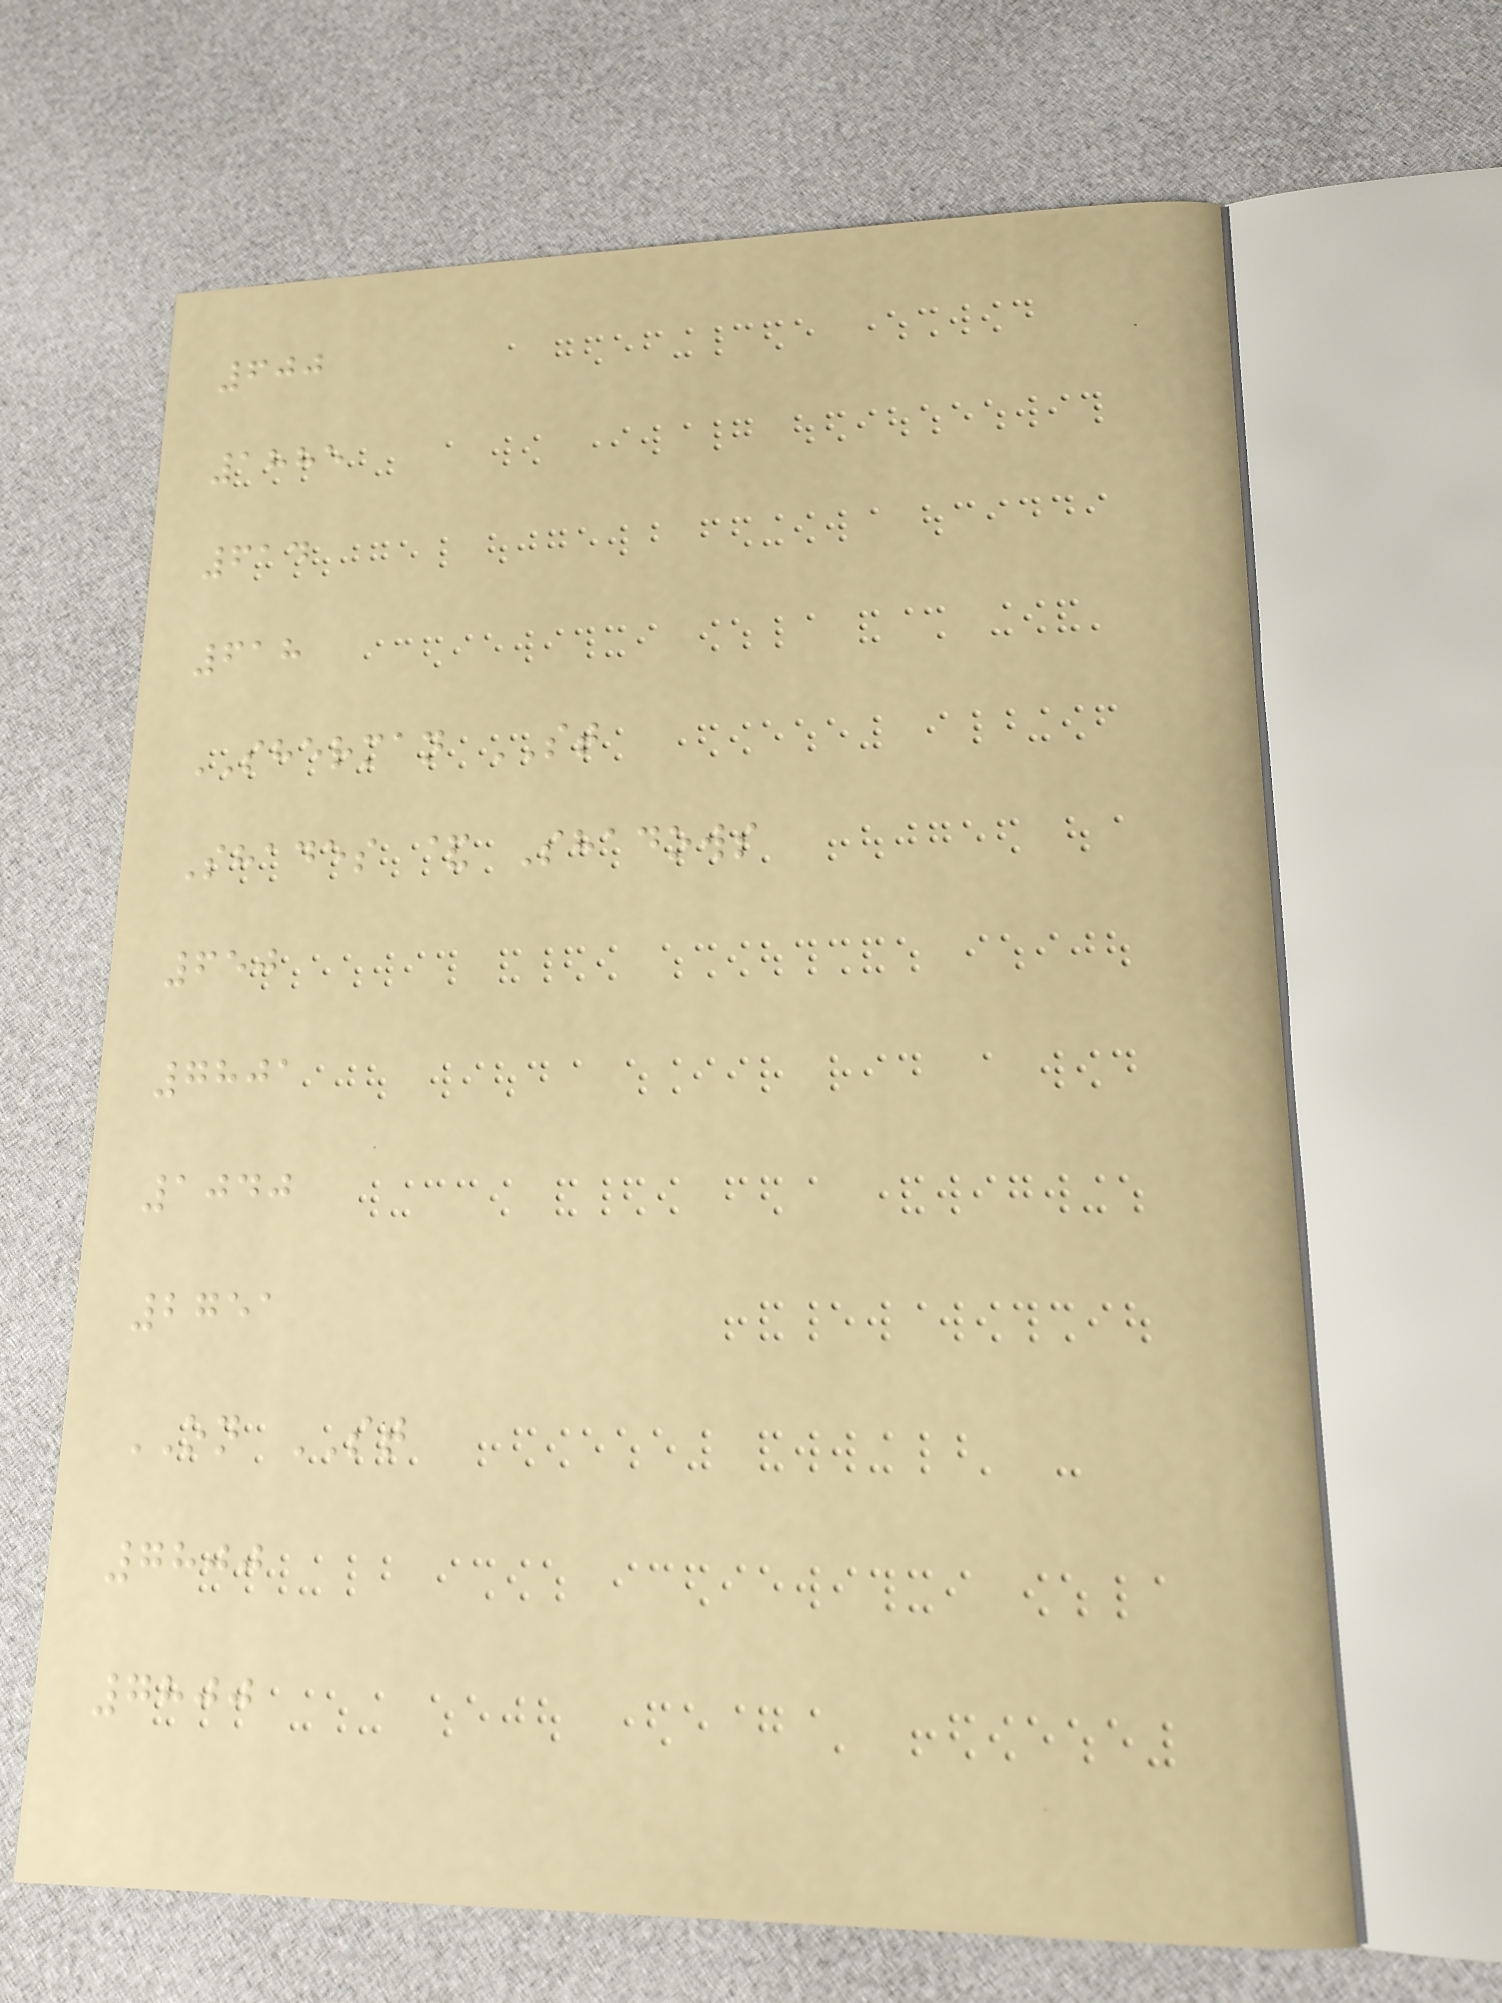600
1885
614
618
SHERMAN ST
Shades & Shadows
650
7801
1040
2751
ON ST
7800
7800
